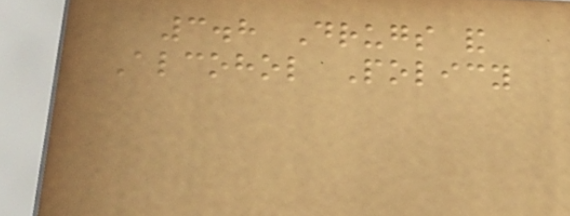3.8 Drugs and
Alcohol Policy
